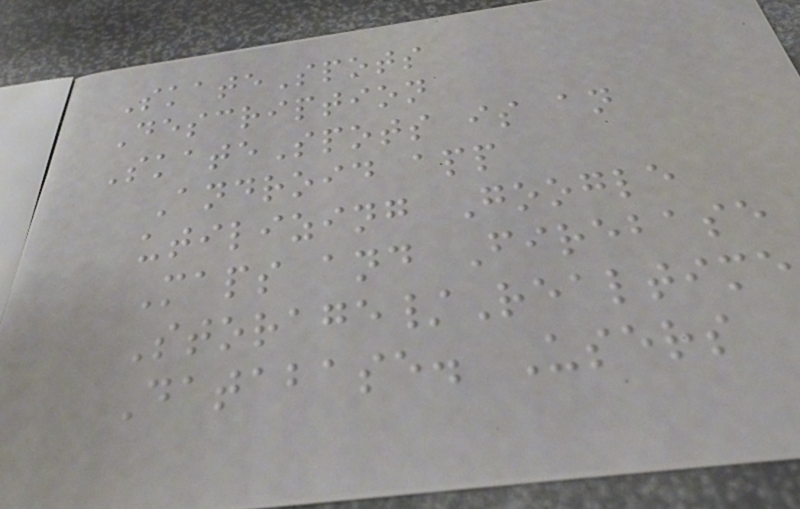SkateSpots
Description
SkateSpots is an
Android app
utilizing Google
Maps and Firebase
Storage/Realtime
Database. Users
